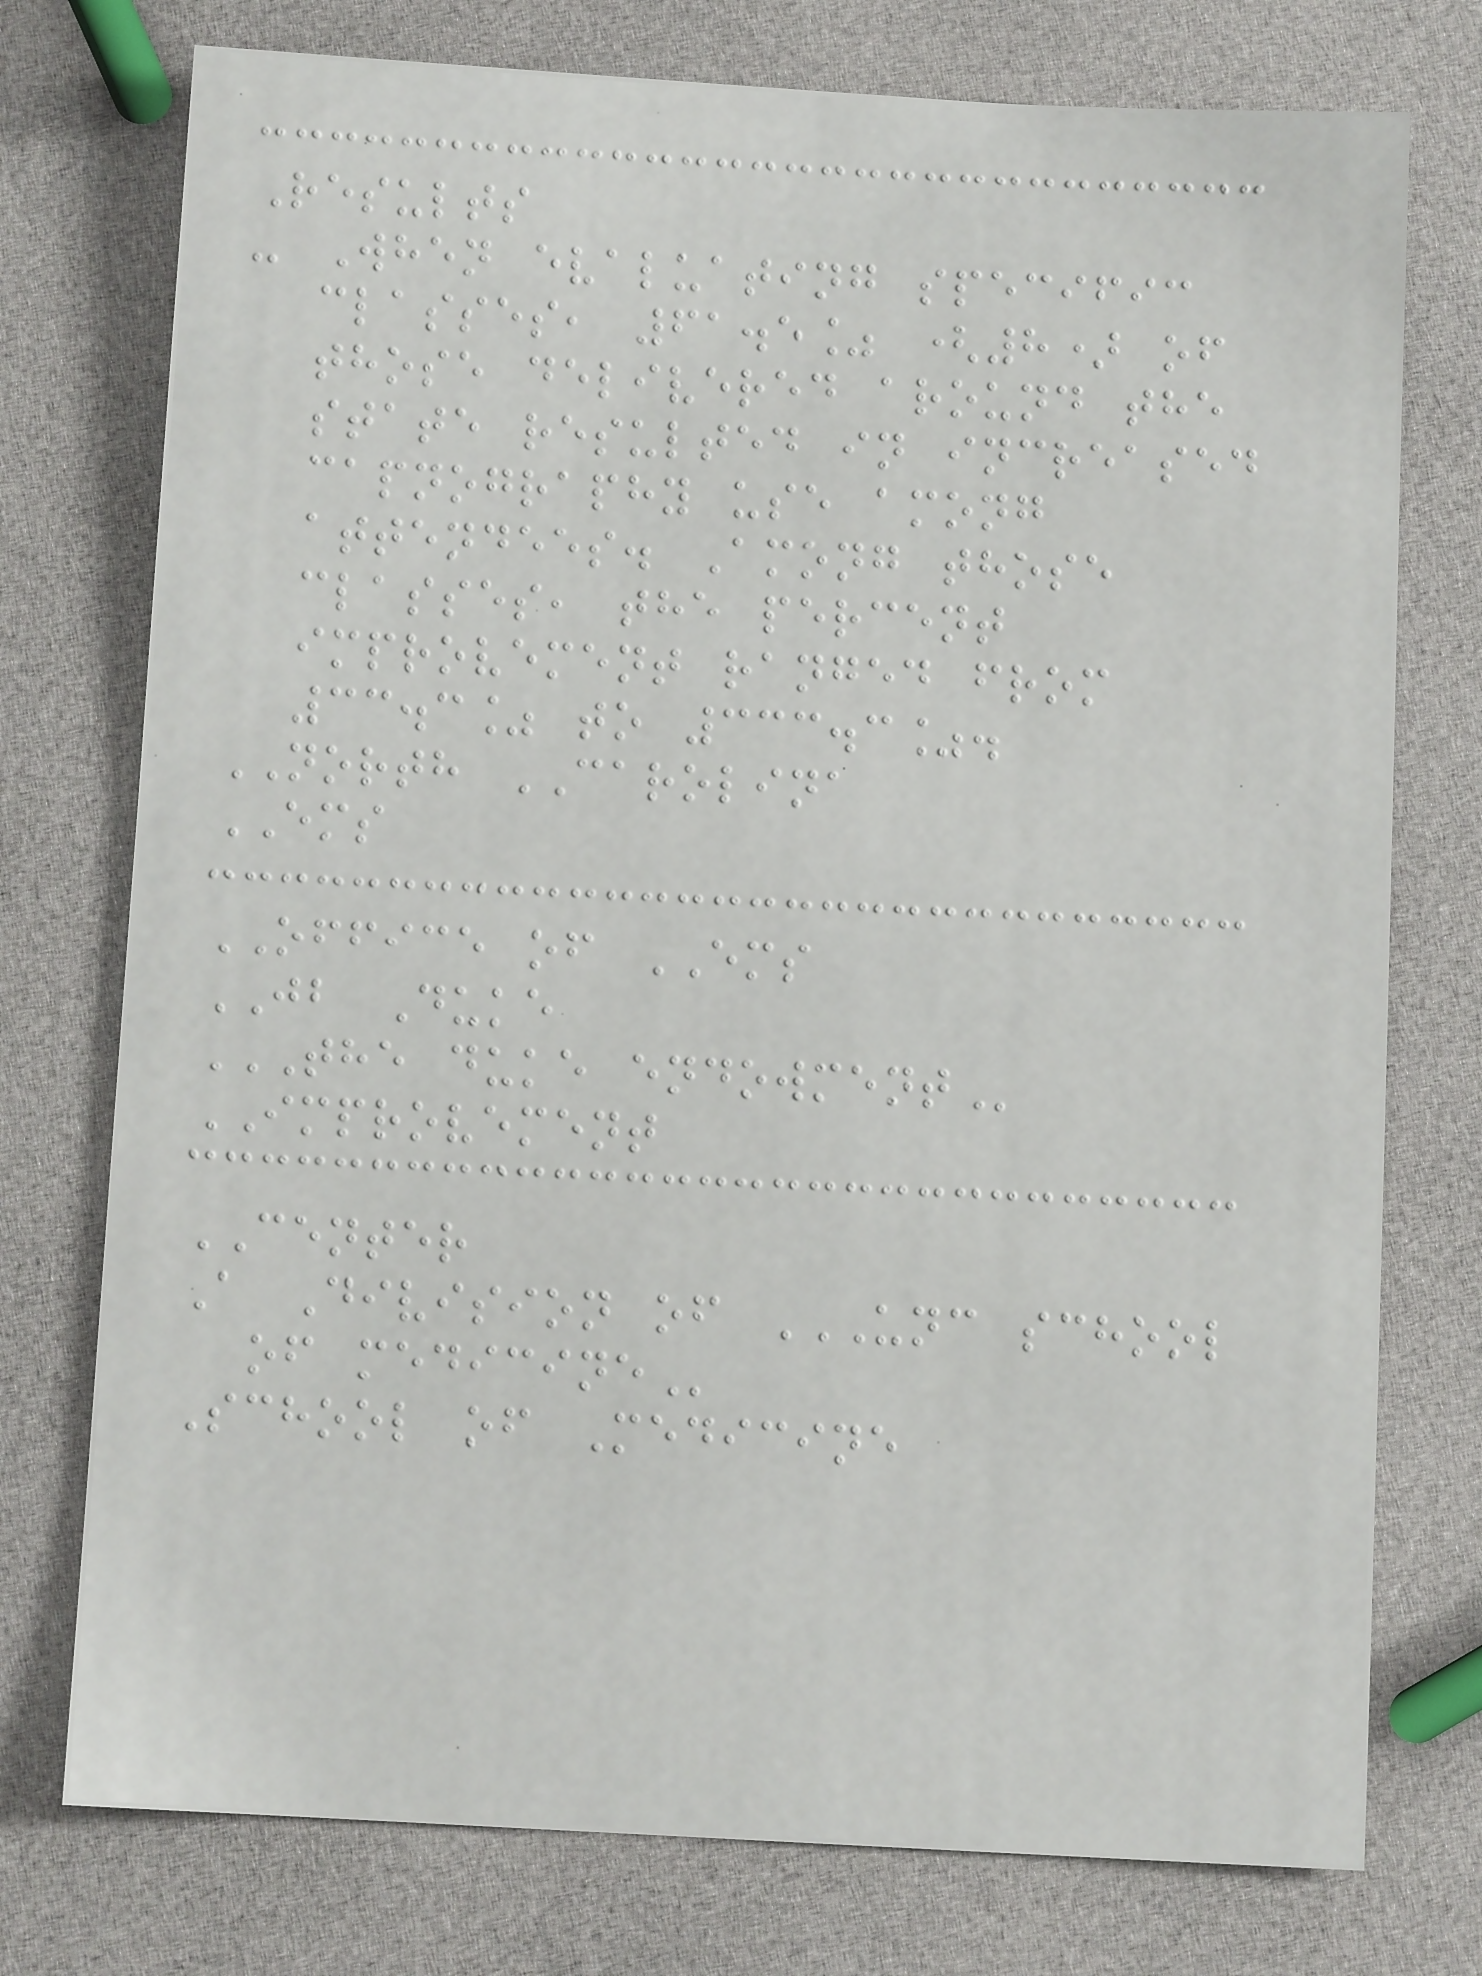Results
- When evaluating specific
classes, 61.5% (8) of
those delivered around the
state resulted in increased
capnography use among
attendees. Among those
classes, the percent
improvement ranged from
33.3% to 333.3%.
NORTH CAROLINA
EMS
OFFICE of EMS
JB Duke
THE DUKE ENDOWMENT
IMPROVEMENT
CENTER
A Division of UNC SCHOOL
OF MEDICINE
School of Medicine
